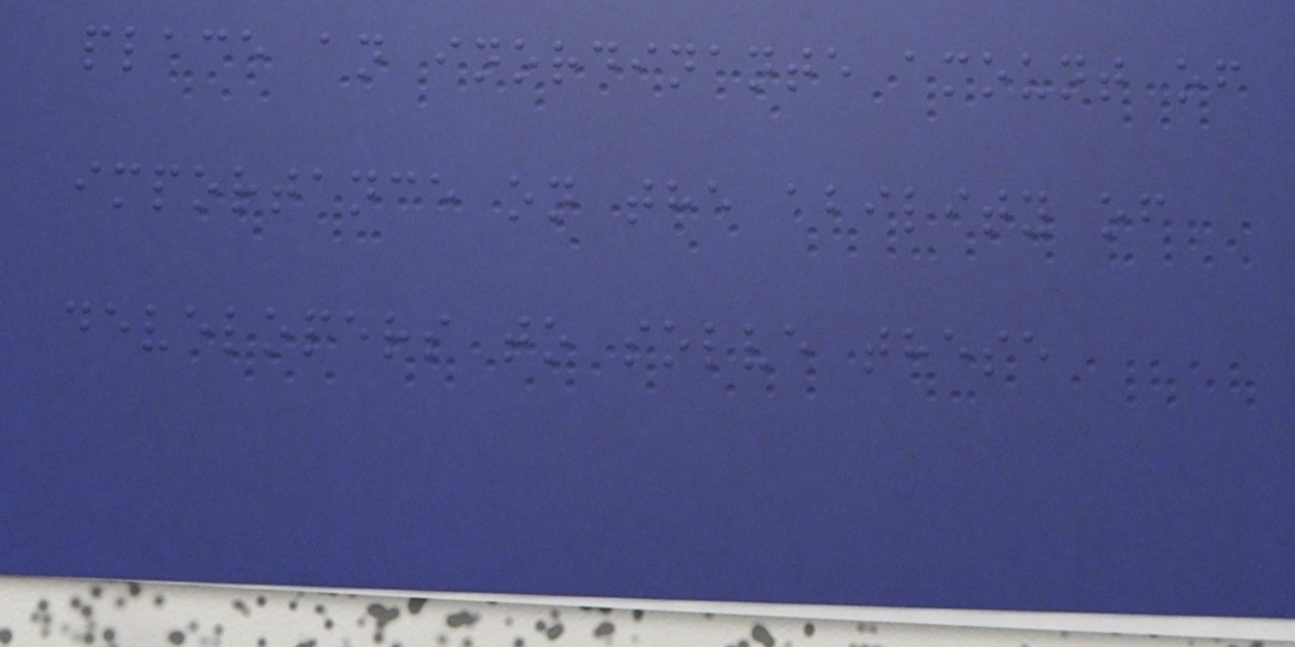place an inordinante amount of
importance on the ability of
developers to solve these
